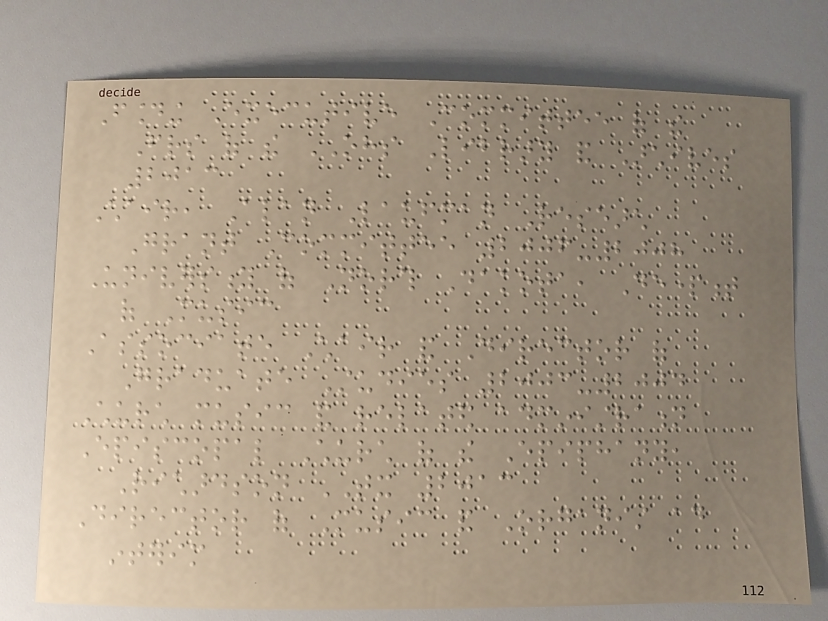Founding Executive Committee of the
Friends of the OHS Library and Archives
2013
Chair, Alan Laufman Research
Grant Committee 2006-2008
University of North Dakota, Department
of Music
Associate Chair and Director of
Graduate Studies 2003-2004
Church music and related administration
Episcopal Church of the Epiphany,
Richardson TX 2013
Director of Music and Organist ad
interim
